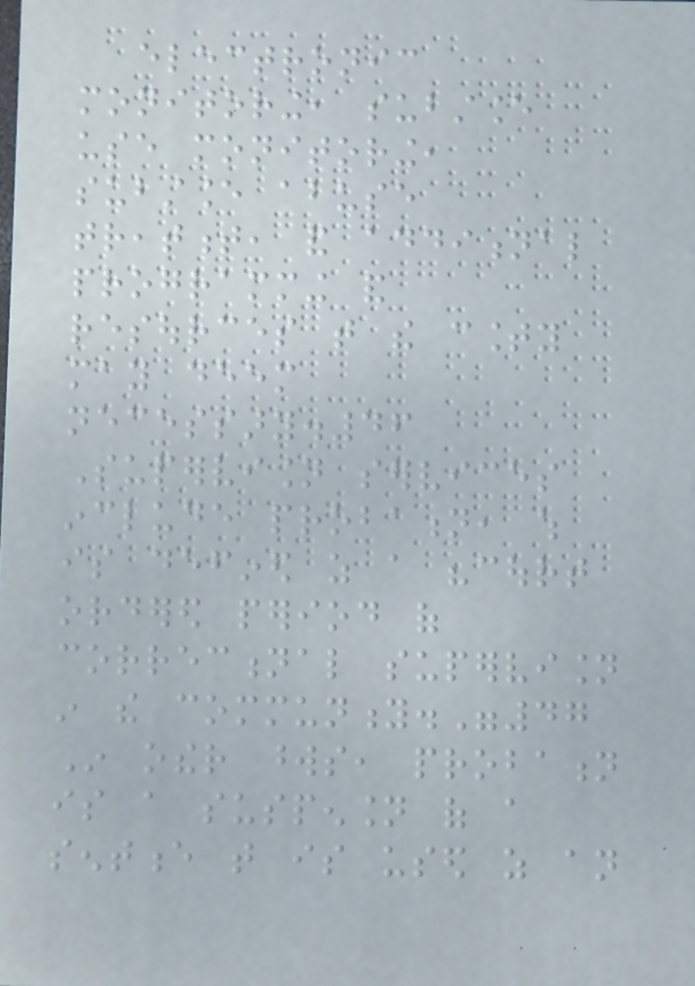electronic
monitoring, substance
use monitoring,
substance abuse
treatment, and additional
programming and
resources that the county
may deem
necessary.46
Supervision services
include probation, which
is defined as a "court
ordered period of
correctional supervision
in the community."47
In other words, probation
is a suspension of a
sentence that is used as an
